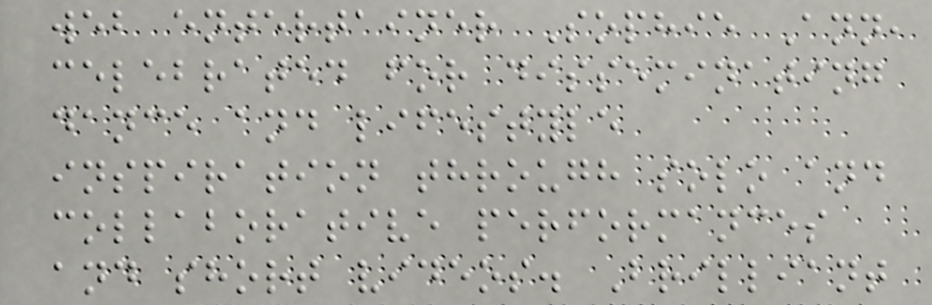web entertainer Sophie Ann,
celebrated for disseminating
dance and lifestyle
inspiration through solo and
collaborative performances
and short videos. Brilliant
